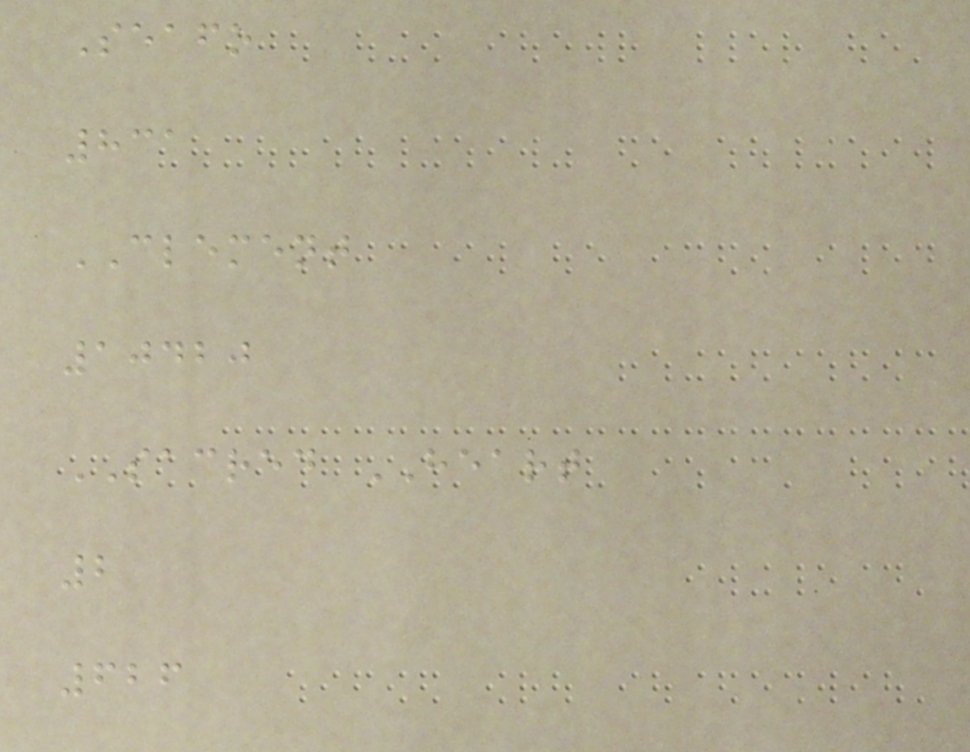Seafo
831
CLEMENT
10420
SACRED HEART
2
626
